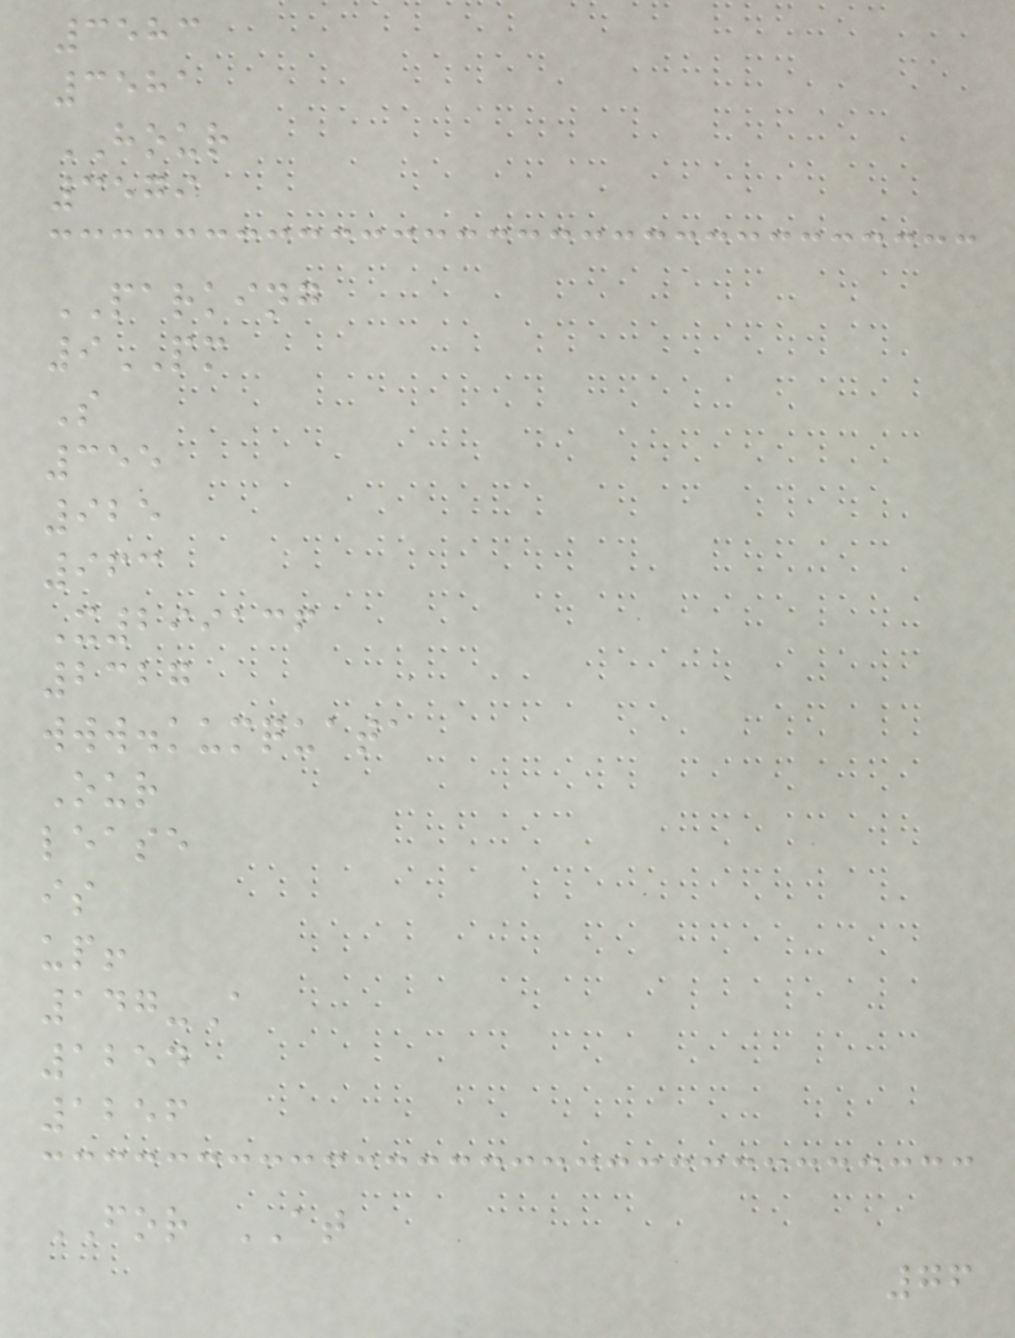3583
3581
HOUR
3579
PARKING
9PM
S
355
925
963
X299136
2327
www.kumquata
Our
lease
is
up!
147-A
1254
1256
FOR AT
76
